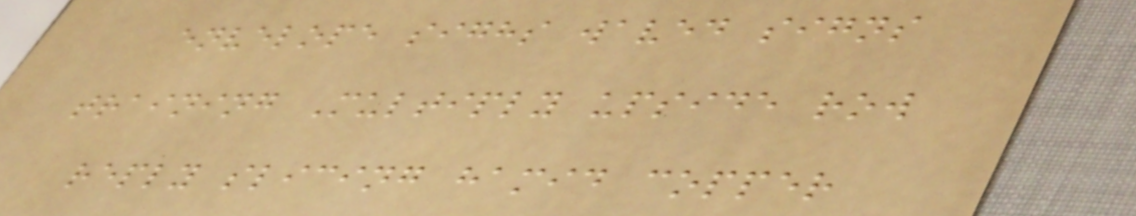envelope sighs waved signs
training Multiply upside row
reply slicing hamid copper
